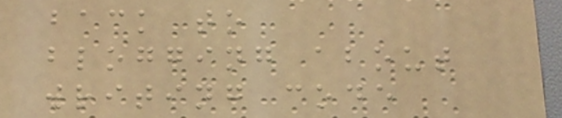back to
blogging about
writing code
